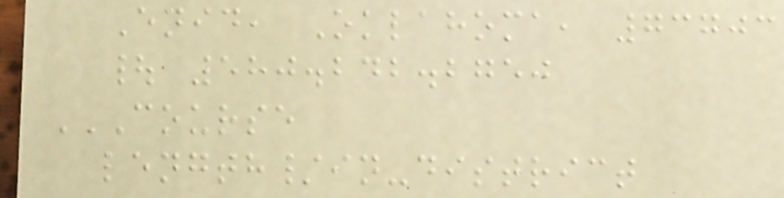Enid, Oklahoma, 73703
| 580.242.2750
COURSE
LENGTH/IN-DISTRICT
